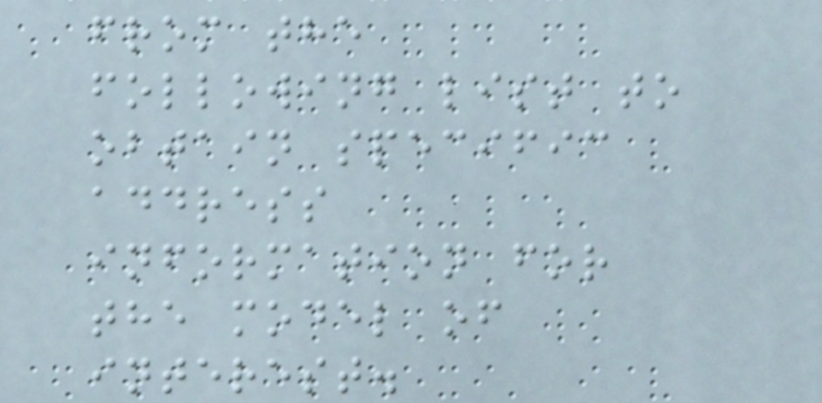from the
following list to
obtain specific
address
information for
the model of
interest.
